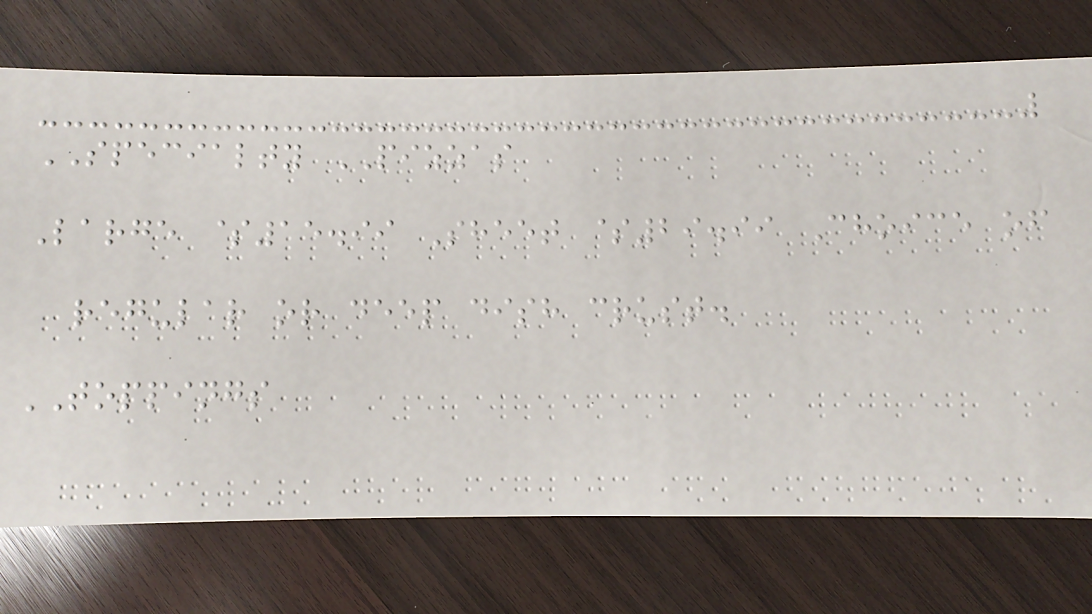SPECIALTY PIZZAS
Large $15.99 Sheet $29.99 Choice of
regular or deep dish crust.
TOPPINGS
